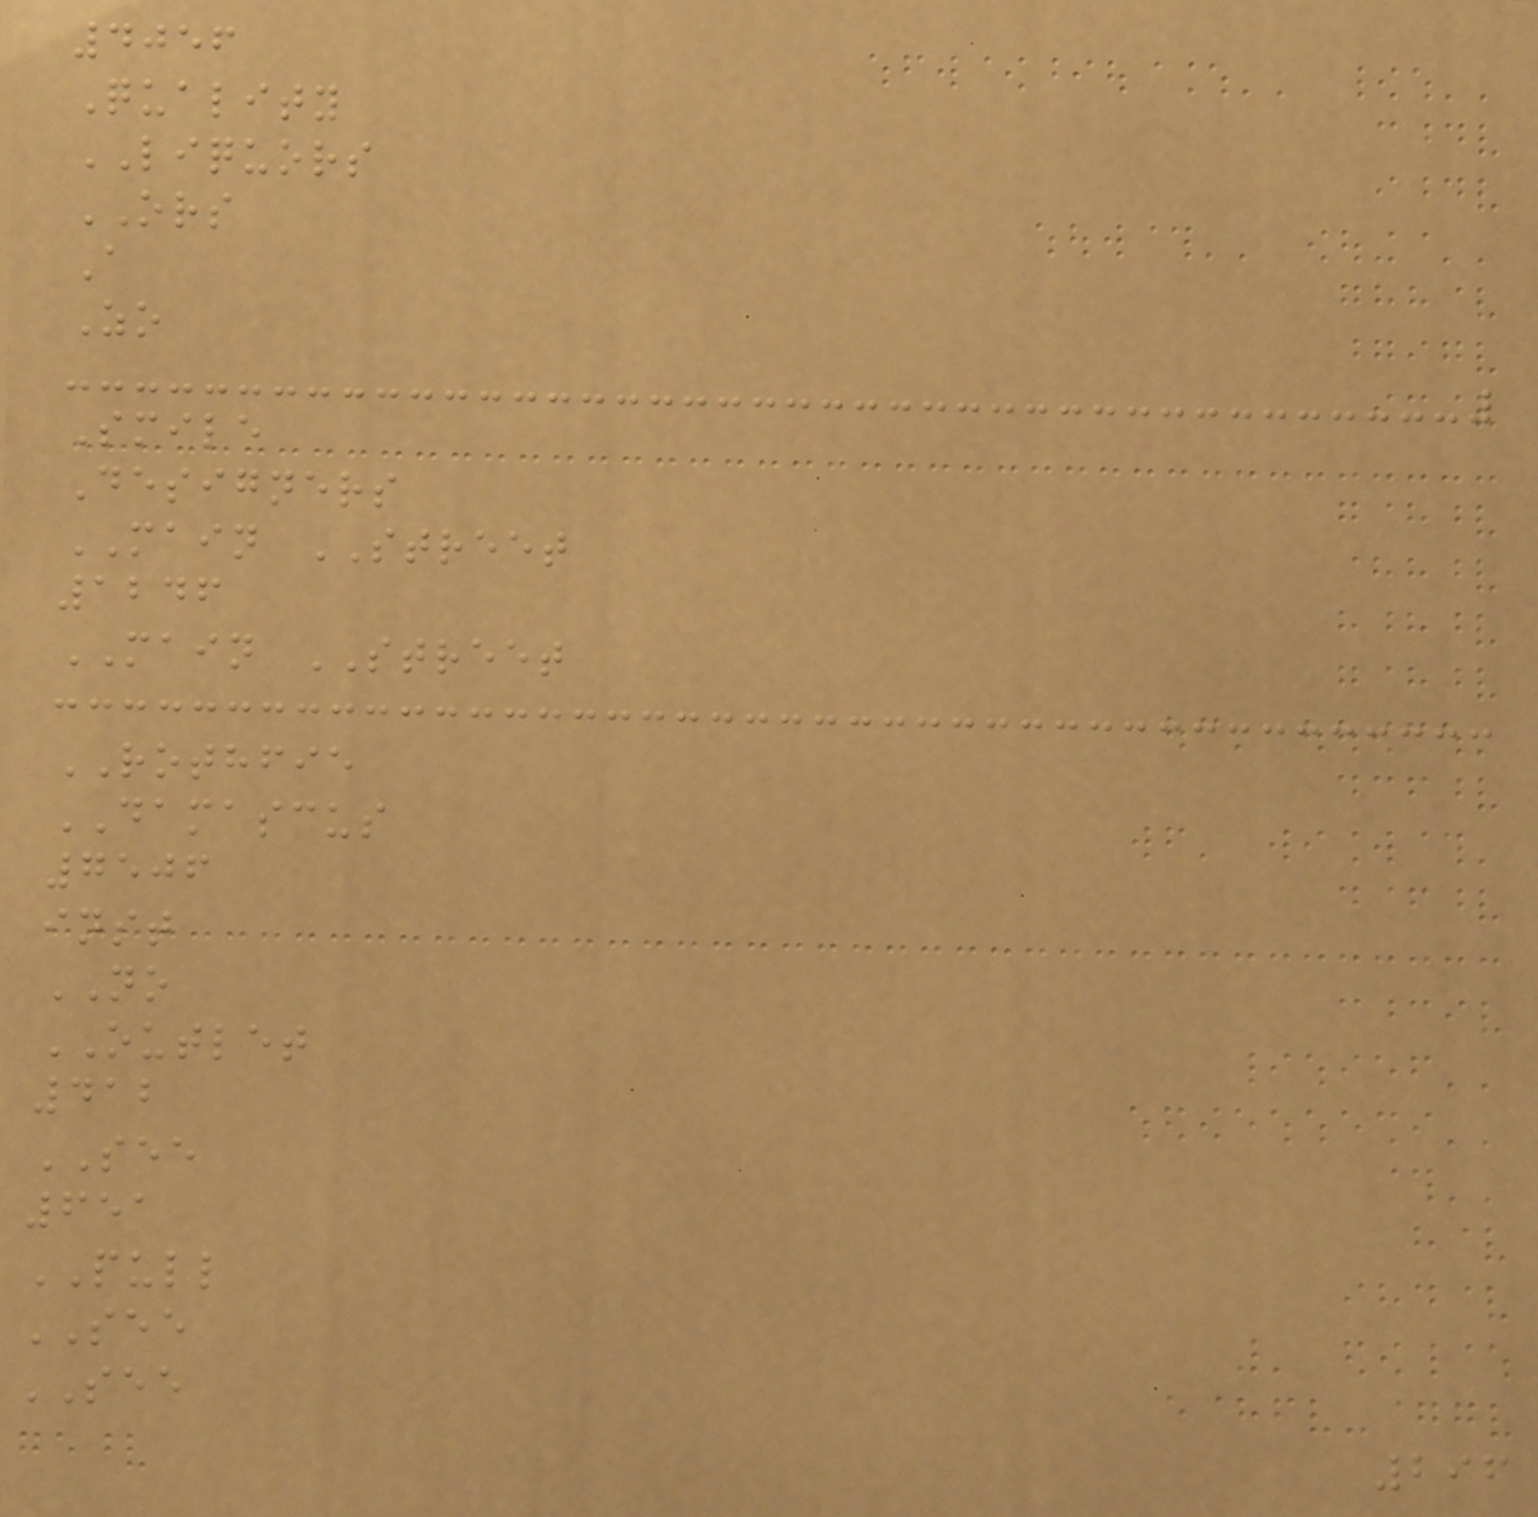4056
Quality
LIQUORS
ORS
A
Zo
Smile
Designers
MAIN STREET
1246
MAIN STREET
ROTHFIE
DAMASCUS
7506
inst
NO
OUTLET
412
SEE
651
PULL
SEE
SEE
296
